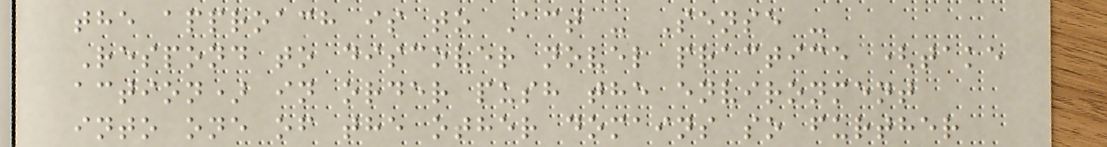the approach is to Act - Sense -
Respond to discover novel practice (take
action) in order push the environment
into one of the other domains so further
